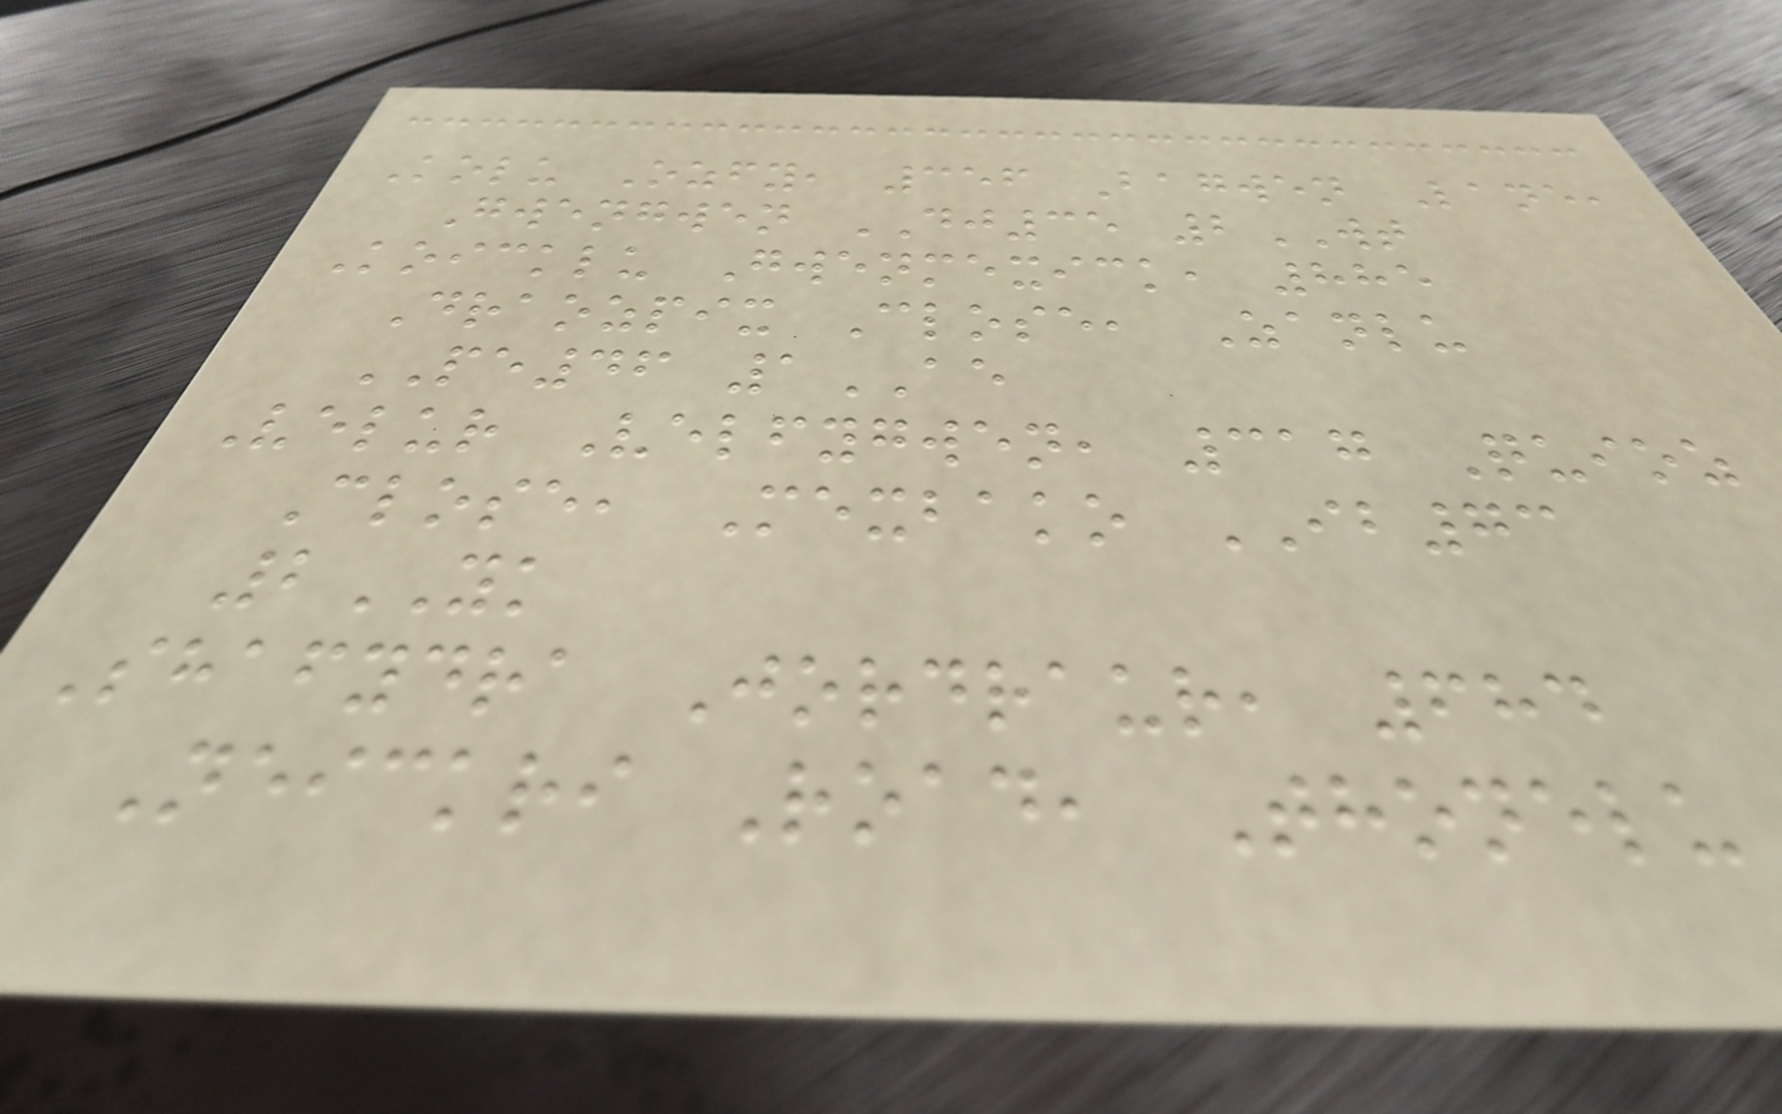Kolu Ozfy, 356 Bagwen Lane,
Gwengwen DJ35 2WT
Koicklu Gwenmexick, 885
Draozpix Close, Zanlu
PE46 1AE
Velur Velfygwen, 317 Quioz
Close, Mexbako IB73
2YK
Shafydra Jordraur, 684
Neickri Road, Thonelu
